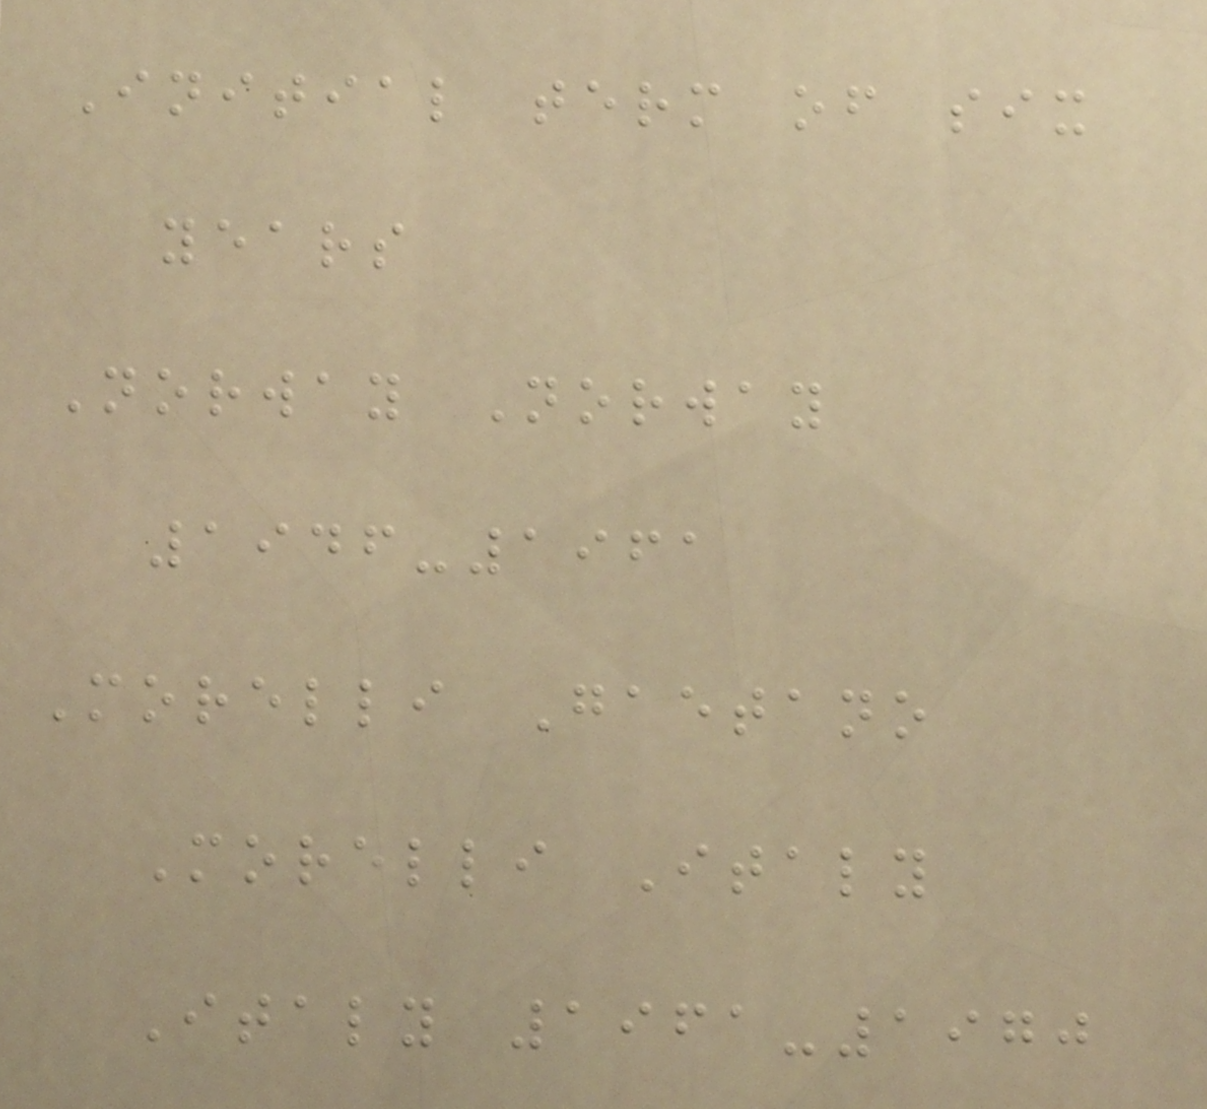Initial term of six
years
Norway Norway
1946-1961
Morelli Gaetano
Morelli Italy
Italy 1961-1970
